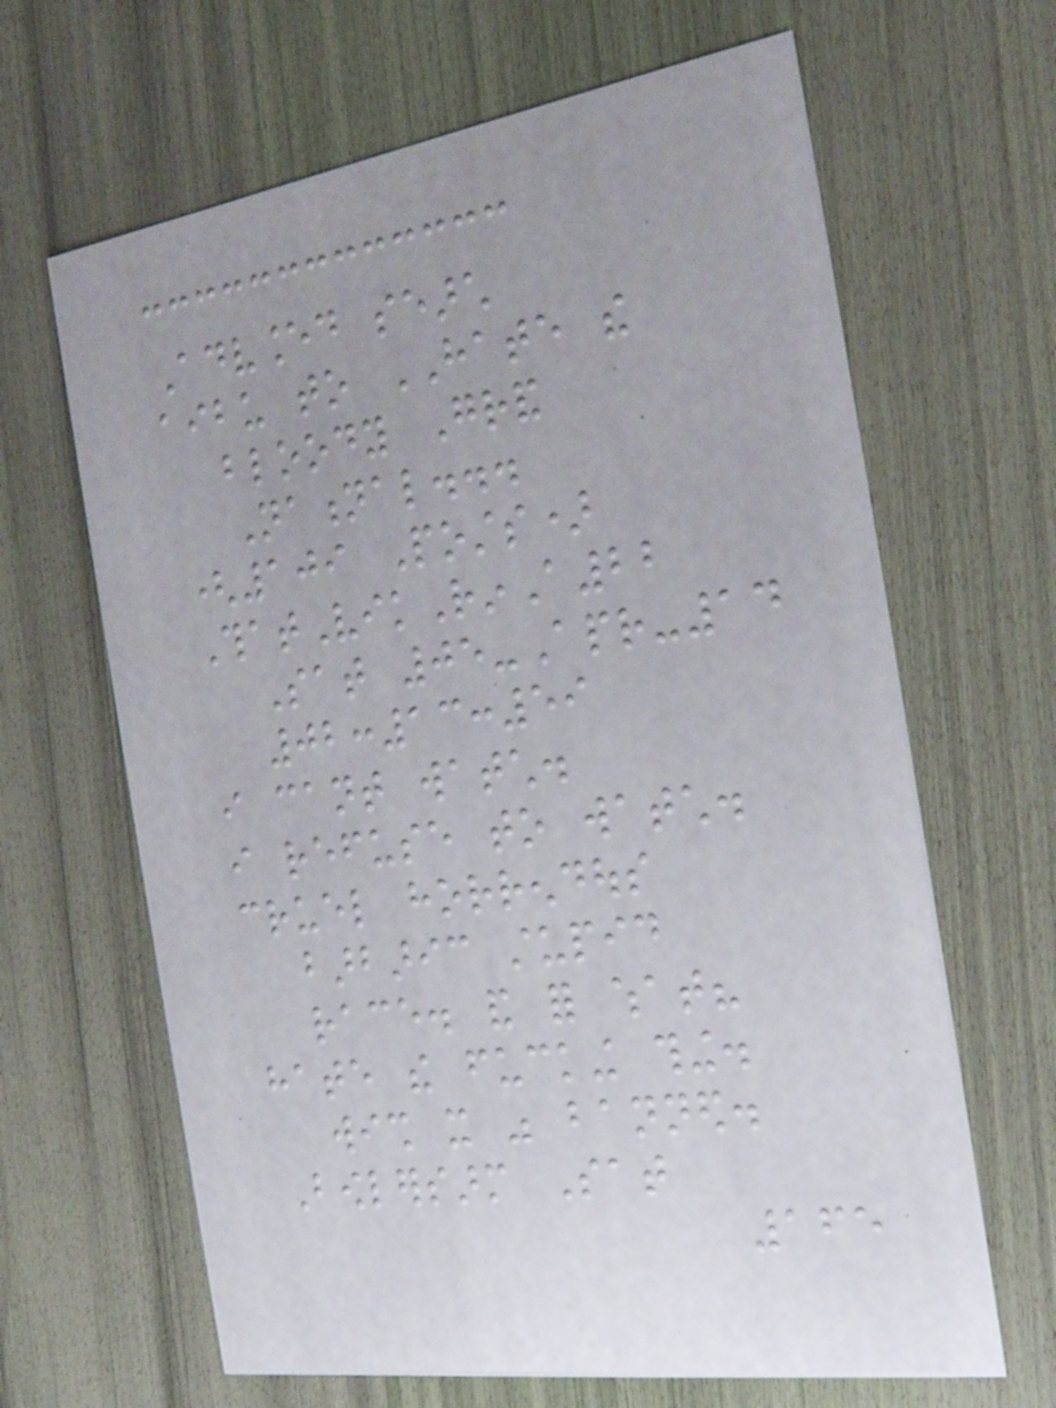Advanced search
aibu to HATE the
bloody Grand
National...
(109 Posts)
ThatVikRinA22
Sat 05-Apr-14
02:13:59
i cant watch.
i refuse to watch.
cruel horrendous
barbaric stupid
race. and for what?
hate the fucking thing.
wish it was banned.
Bowlersarm Sat
165
